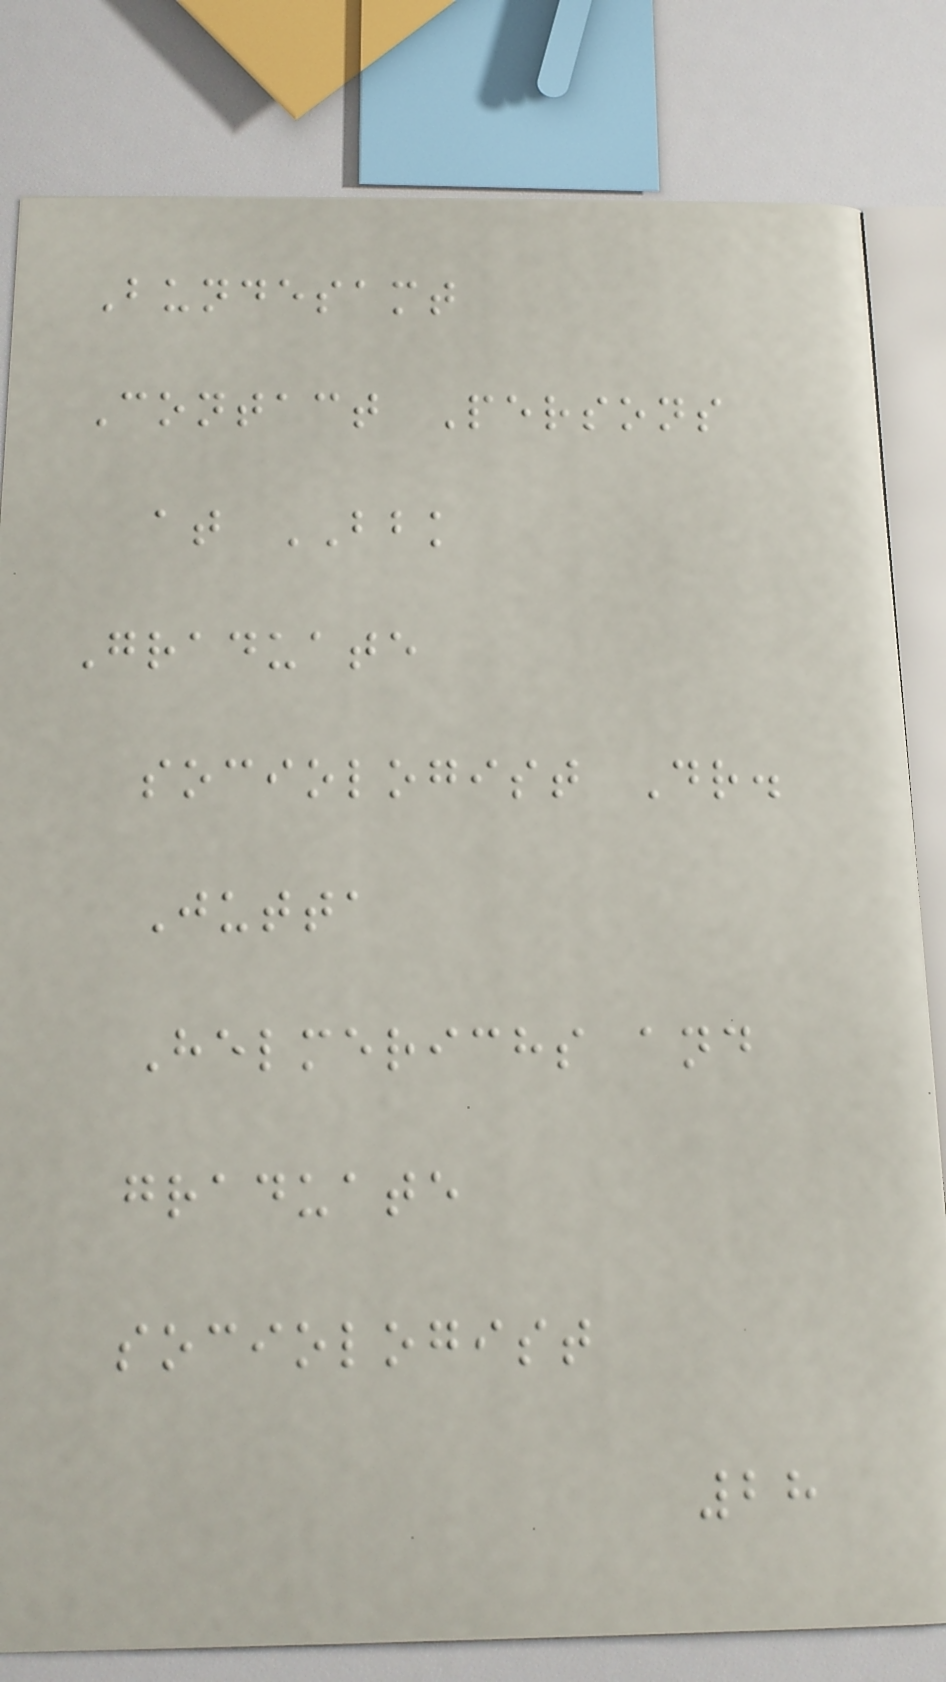Bundesamt
Contact Persons
at BBK
Graduate
sociologist Dr.
Jutta
Helmerichs and
graduate
sociologist
28
